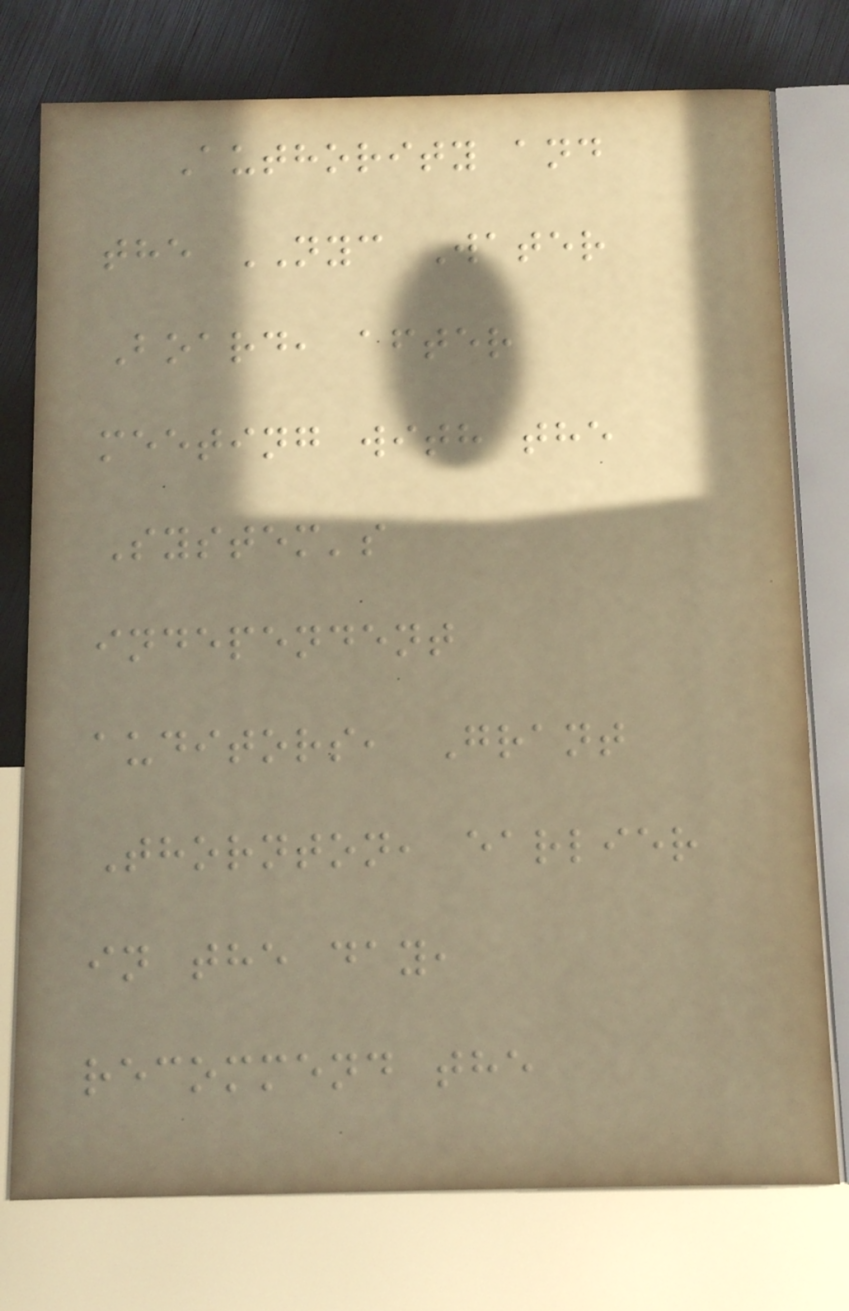Authority and
the NYC Water
Board, after
meeting with the
System's
independent
auditors, Grant
Thornton, earlier
in the day,
recommend the
